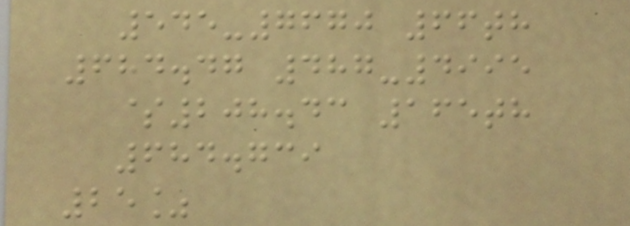545-7670 66th
684.47 487-4995
$208.43 165th
684.739
25%
